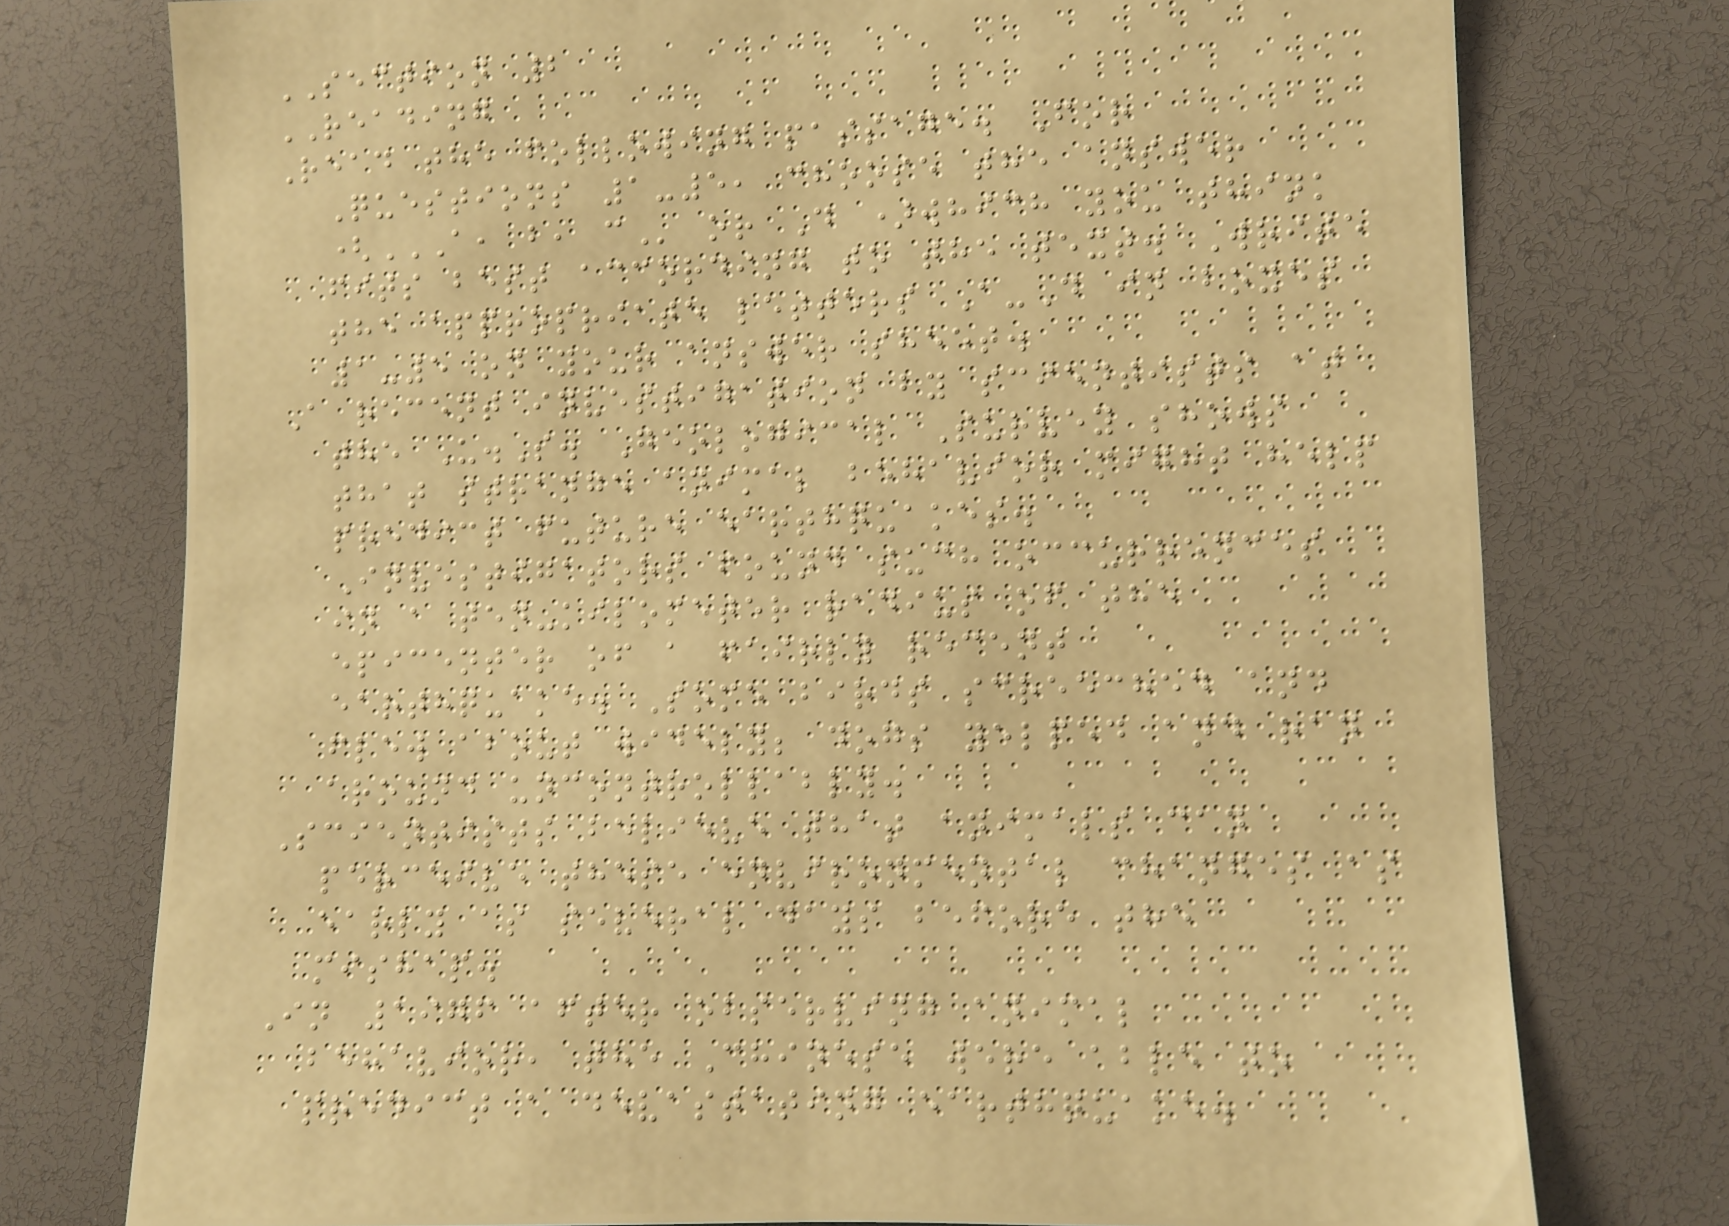SECTION 2
READING
Read the following passage. For
Questions 1-5, choose the answer
(A, B, C or D )which you think
fits best according to the text. Write
the appropriate letters A-D in boxes
1-5 on your answer sheet.
A recent investigation by scientists at
the U.S. Geological Survey shows
that strange animal behavior might help
predict future earthquakes.
Investigators found such occurrences
in a ten-kilometer radius of the
epicenter of a fairly recent
earthquake. Some birds screeched and
flew about widely; dogs yelped and ran
around uncontrollably.
Scientists believe that animals can
perceive these environmental changes as
early as several days before the
mishap.
In 1976 after observing animal
behavior, the Chinese were able to
predict a devastating earthquake.
